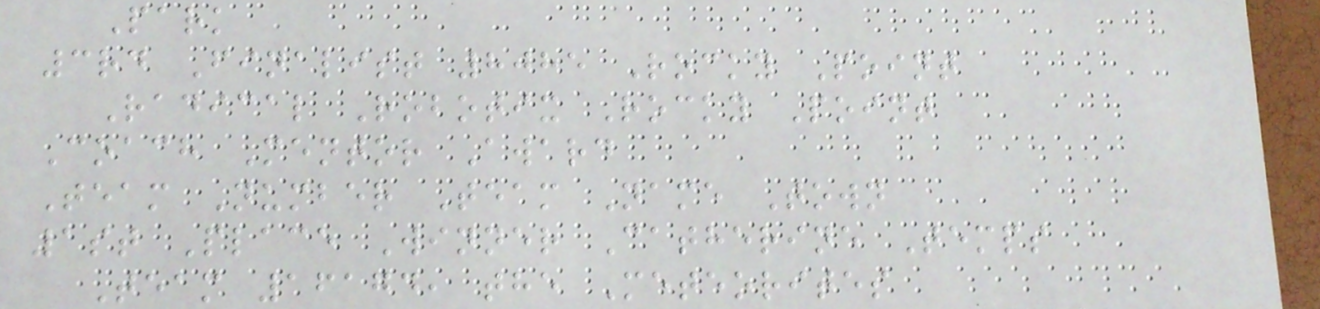Park
3rd Finalist 8085 Rocky Point
Radical Robotix Rocky Point
Coach Mentor Award
Team Number Team Name Town
1st Place Winner Catherine Temps
Team 16174, the Meteorites
